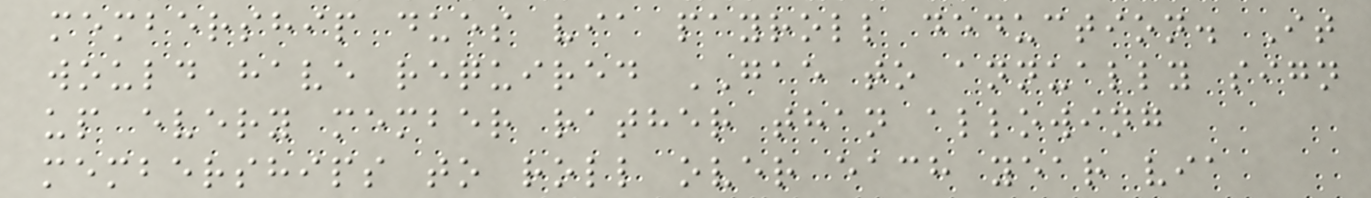membership dues via payroll deduction. It
would have required GAE to annually sign
up every member rather than allowing
memberships to roll over each year via
